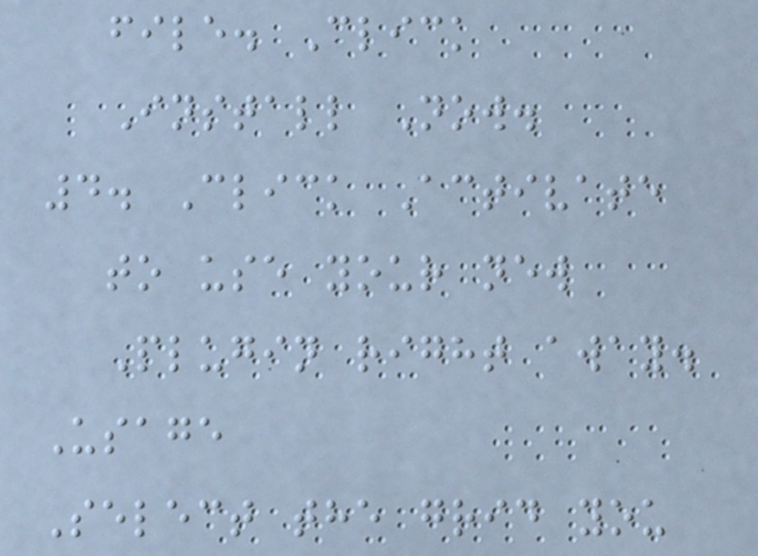file. Click
Install Now.
4. Click Activate
to use your new
Plugin right away.
Usage
Select the grid you
